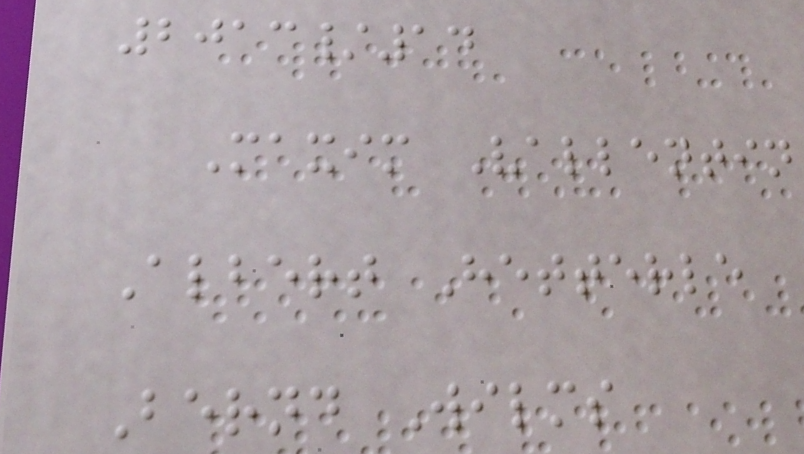2013/14
Maxim Vallentin
Albert Hetterle
Bernd Wilms
